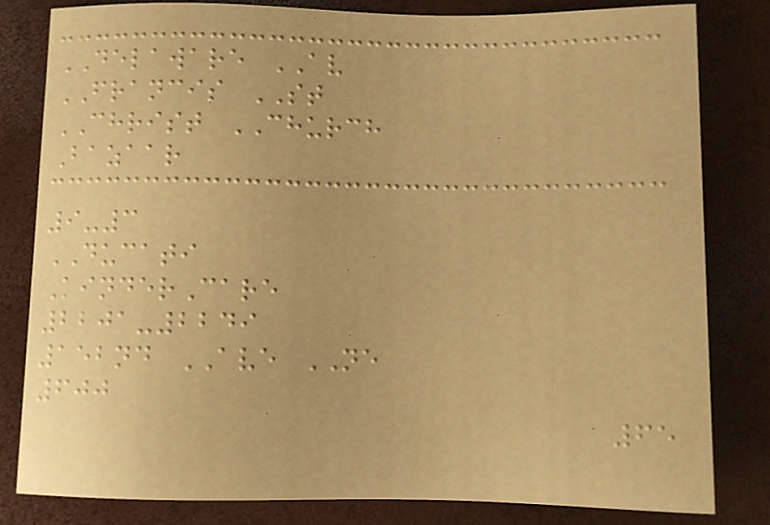DELAWARE AV
FRANCIS ST
CHRIST CHURCH
Bazaar
9-3
DUCATI
KinderCare
2201-2249
152nd AVE NE
600
65
